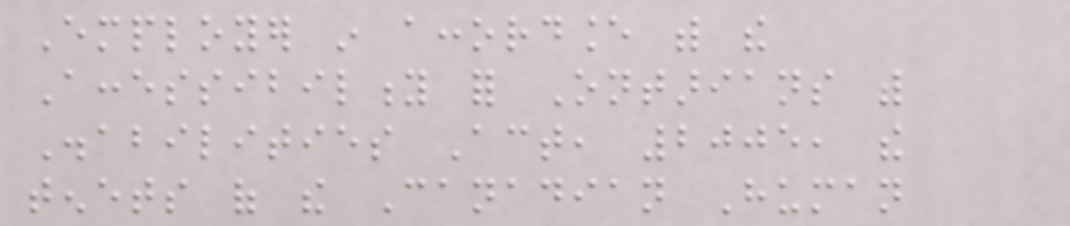Employer in accordance with the
Accessibility for Ontarians with
Disabilities Act, 2005, the
tenets of the Canadian Human
